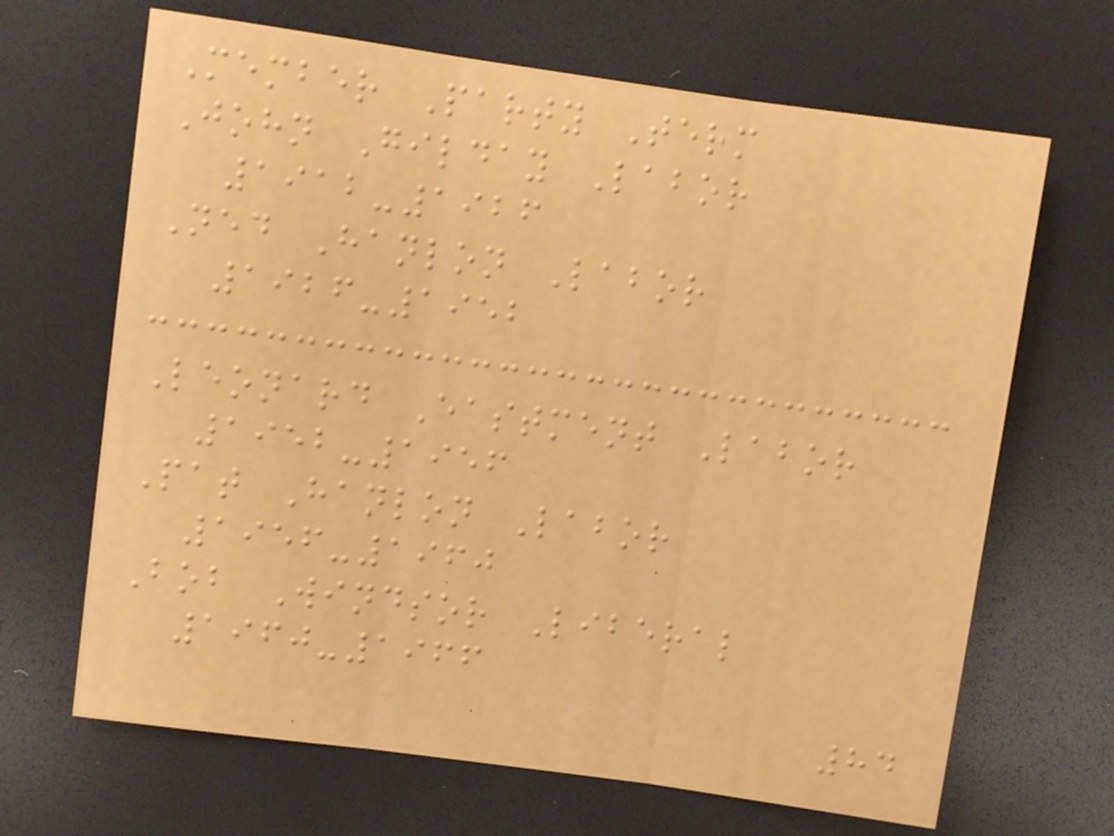Member Party Term
John Gilday Labor
1912-1926
Ned Hanlon Labor
1926-1952
Leonard Eastment Labor
1952-1956
Pat Hanlon Labor
1956-1960
Bob Windsor Liberal
1960-1966
84
